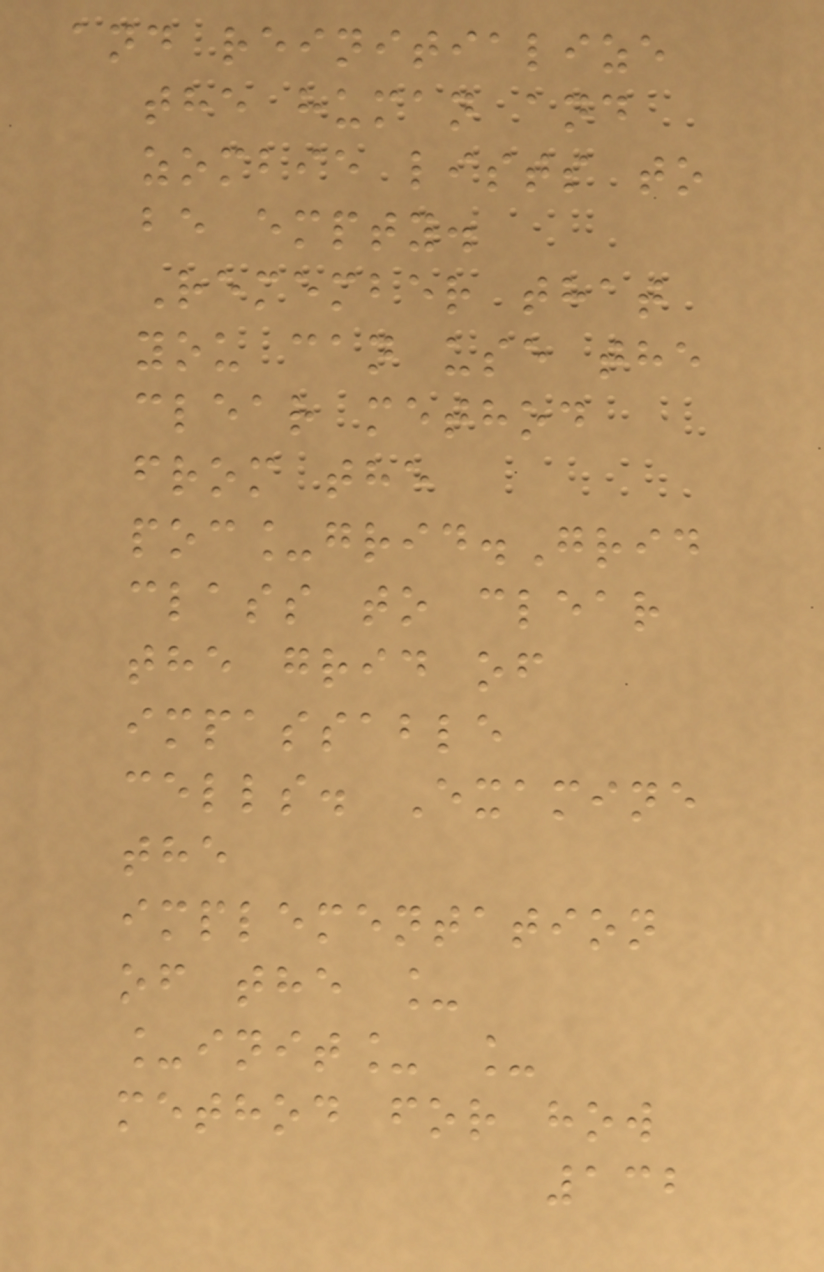and reinitialize
the human and
zombie lists to
be empty.
Remember that
you can use the
clear method
from the
poc_grid.Grid
class to clear
the grid of
impassable
cells. Examine
the
implementation
of the _
_init_ _
method for how
132
